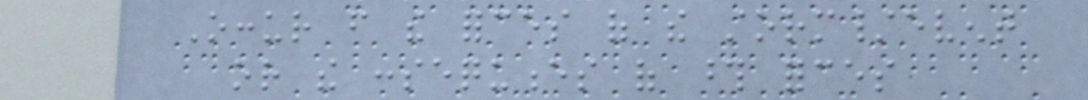Occur from the forces of the storm/event
or the consequences of those forces
